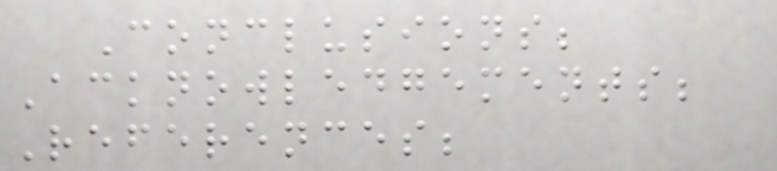Conclusions;
Acknowledgements;
References;
